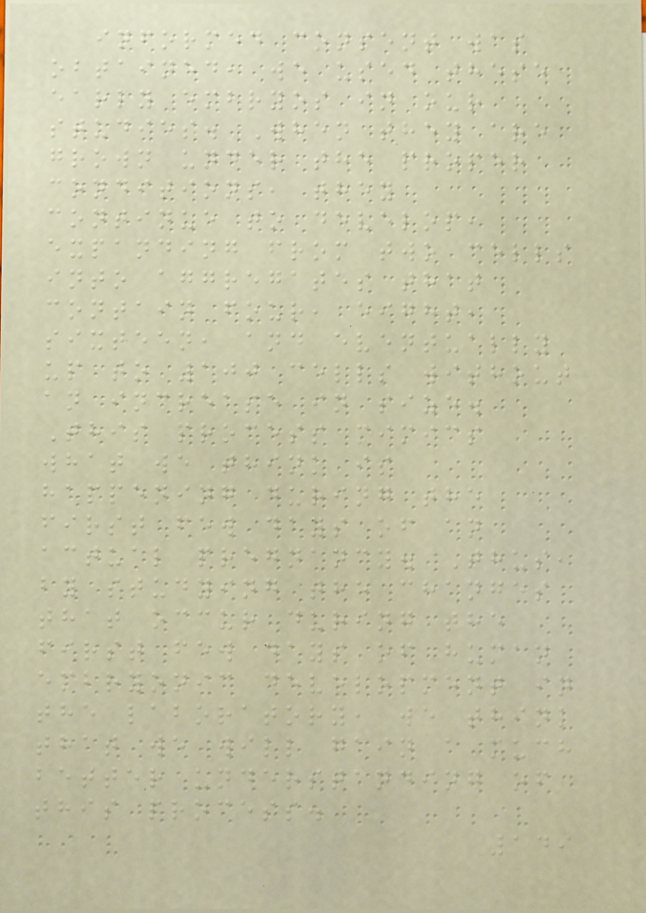informed consent was
obtained, we used these
early embryos in our
studies. When they are
grown under the proper
conditions, they
continue to develop,
expanding from two cells
into aggregates that
contain four, eight,
sixteen, and eventually
up to 100 cells without
an increase in size.
This process mimics
what we think is
happening during the
first few days of an
actual pregnancy. Thus,
by studying the changes
that occur during the
first few days of human
embryonic development in
the laboratory, we think
that we will gain a much
better understanding of
this process.
149
